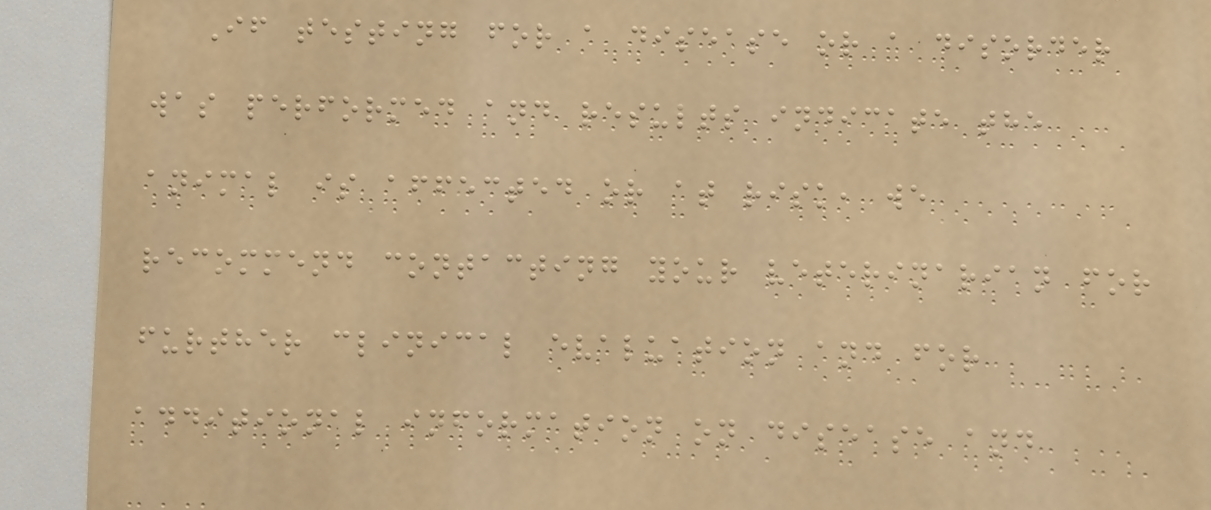If testing for a disease or a disorder
was performed and results indicate the
animal is affected or at risk, we
recommend contacting your veterinarian for
further clinical evaluation and for
additional information on disease and
